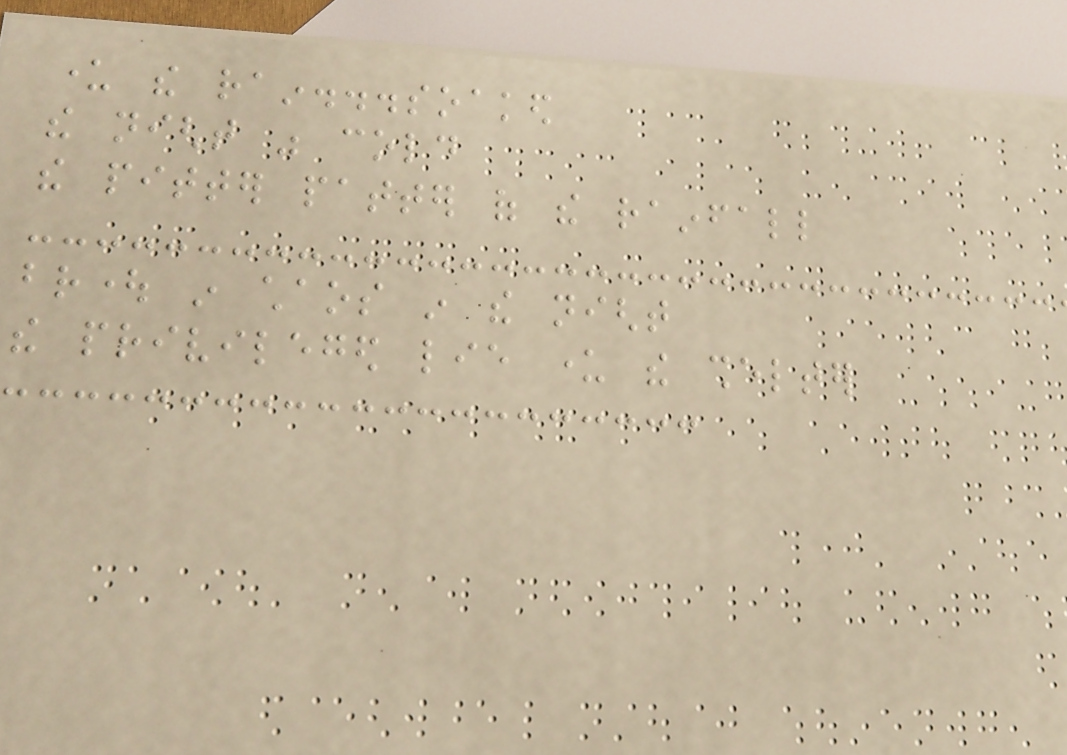under the rain...soaked
the night was cold
the pitter patter of the rainfall
brought in chaos in the night
the privileged lie under the shelter
